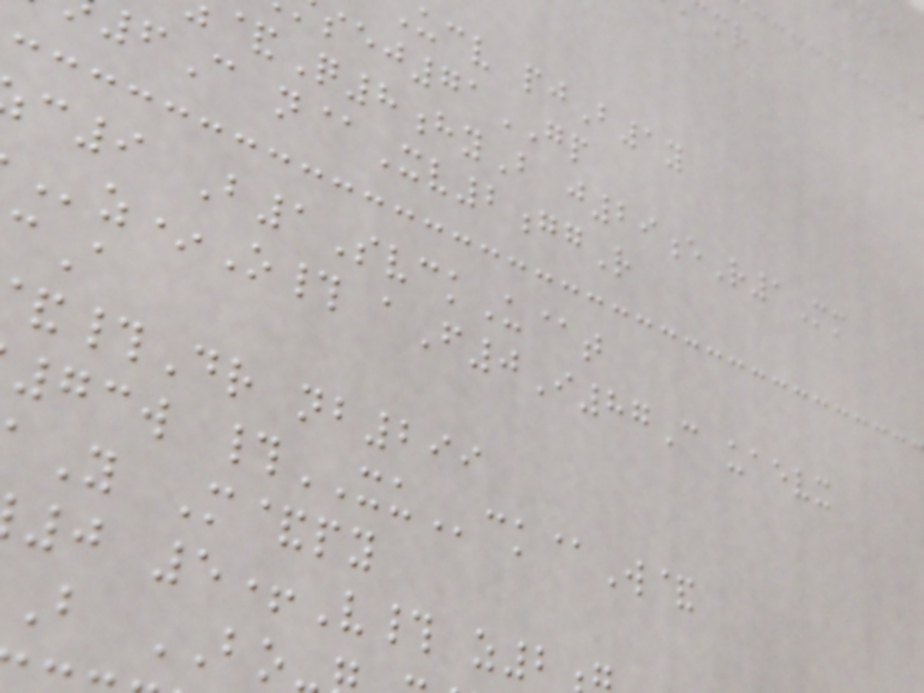ucv pjB1y
sej71GP
&Q8hyB j29eR1Mm
6C n@Xv2ggR
c9 B1SvckU@t
z*O# aF0I87C uaevx
#Dr nb299
73w #XUck@W&
Y M&py
0 5+V# z2
B BO
